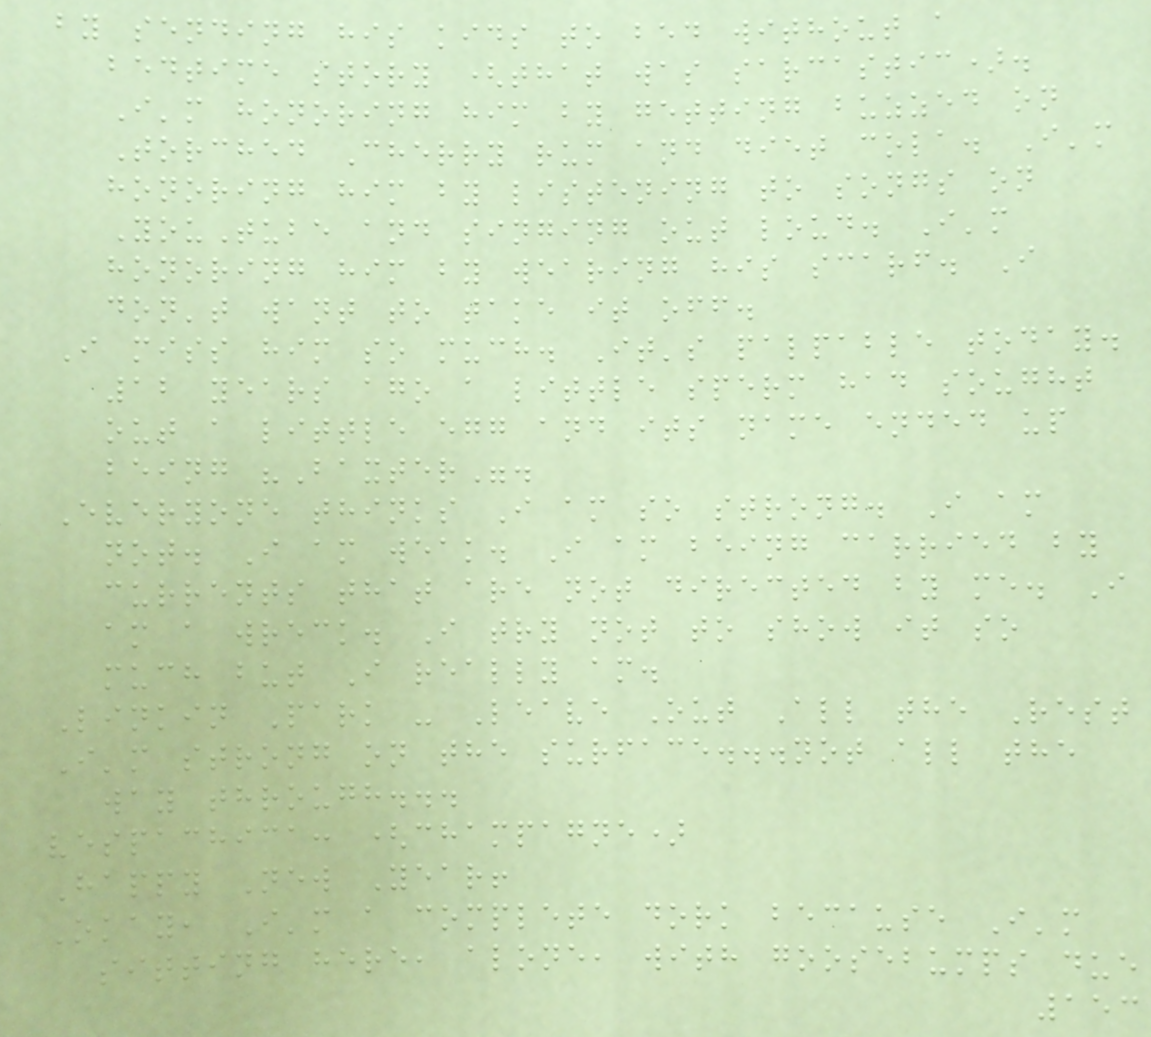by sending his kids to bed without a
bedtime story (that was sarcastic).
I'm honoring him by getting buzzed on
Torched Cherry rum and diet cola. I'm
honoring him by listening to songs on
YouTube and singing out loud. I'm
honoring him by wearing his scarf. I
don't want to take it off.
I miss him so much. It's palpable today.
12 years ago a little sperm had sought
out a little egg and its name ended up
being "Baxter".
Everyone thinks I am so strong. I am
not. I am weak. I am being carried by
currents that are not directed by me. I
am a wreck. I try not to show it so
much but I really am.
Linkin Park - Leave Out All the Rest
I'm strong on the surface...not all the
way through...
vespachica: (champagne)
Happy New Year!
Okay, I'm a complete dork because I'm
sitting here, alone, with goosebumps due
153
